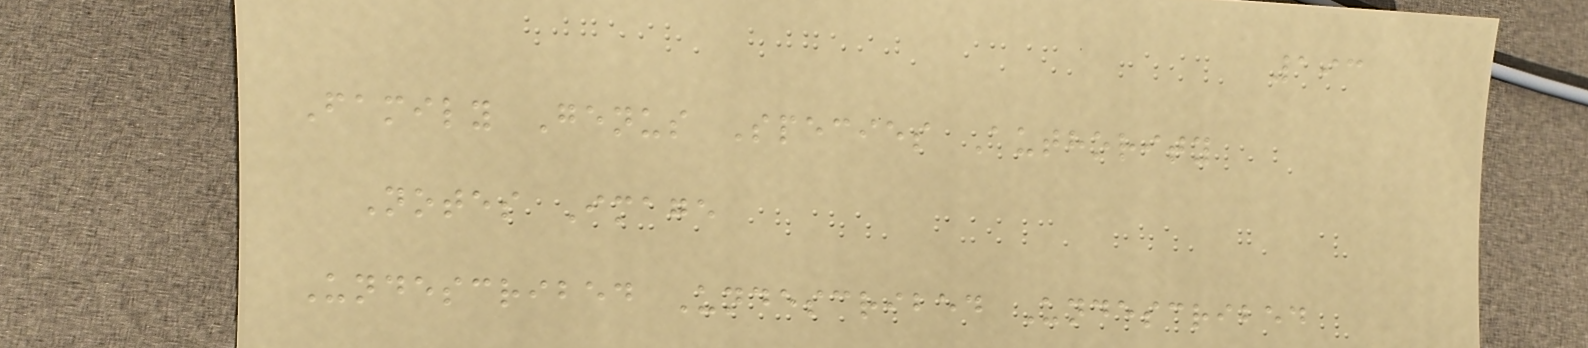193
Family Genus Species Authority
Notes Image
Undescribed Undescribed Undescribed
